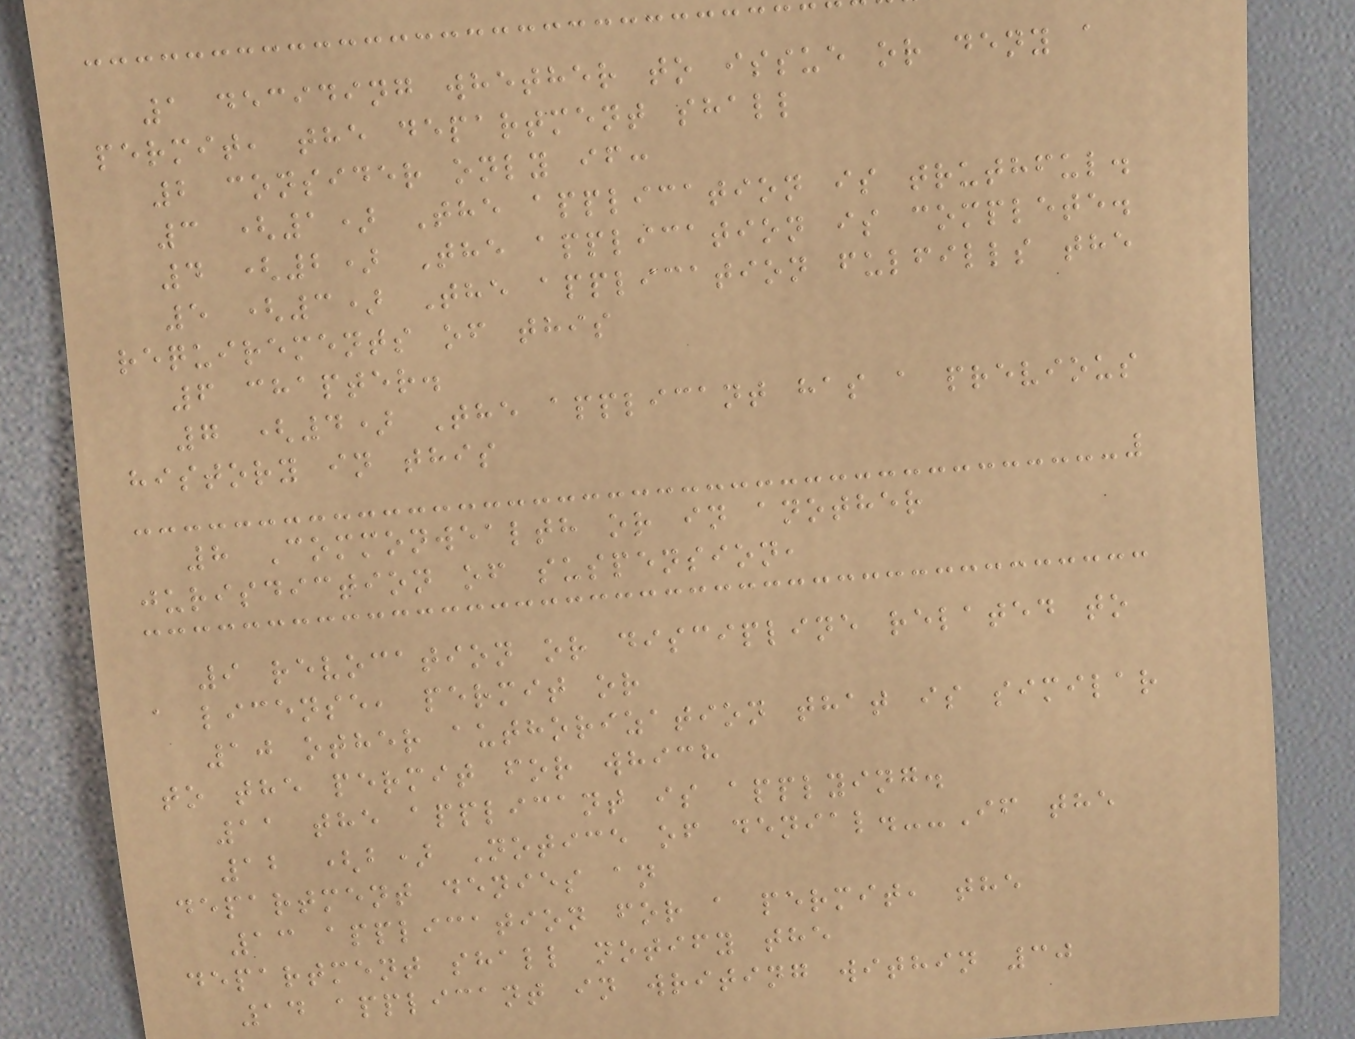1 deciding whether to issue or deny a
permit, the department shall
2 consider only if:
3 (1) The application is truthful.
4 (2) The application is complete.
5 (3) The application fulfills the
requirements of this
6 chapter.
7 (4) The applicant has a previous
history in this
8 Commonwealth or in another
jurisdiction of suspension,
9 revocation or discipline related to
a license, permit or
10 other authorization that is similar
to the permit for which
11 the applicant is applying.
12 (b) Notice of denial.--If the
department denies an
13 application for a permit, the
department shall notify the
14 applicant in writing within 30
